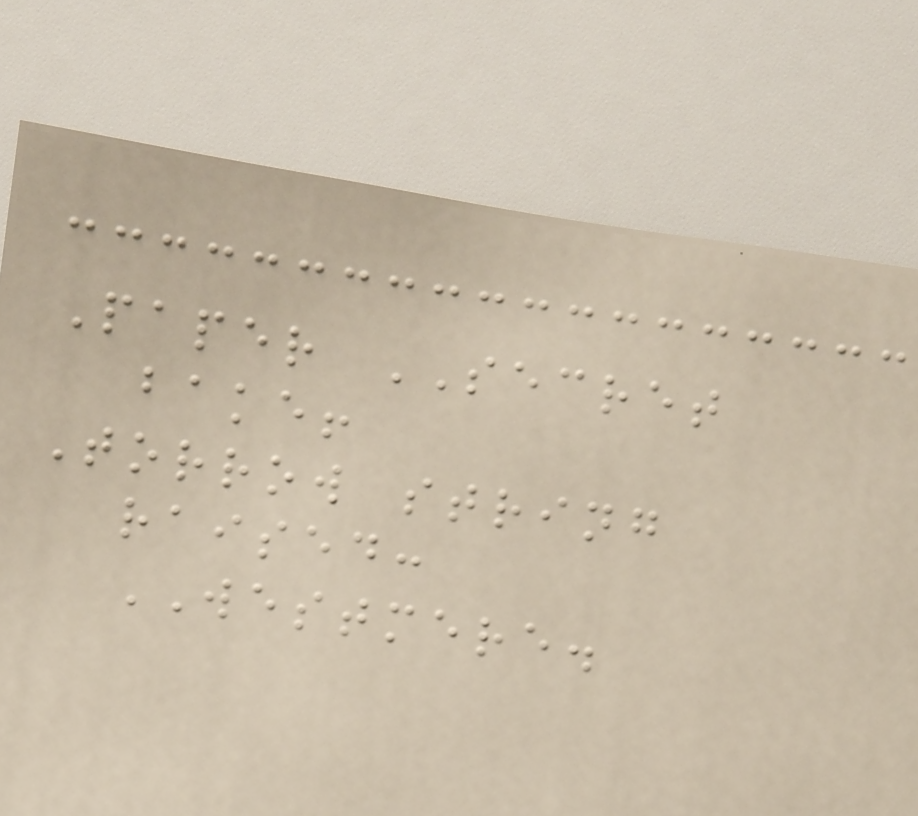Paper SECRET
bake!
Torrow string
raised:
WESTMERE.
